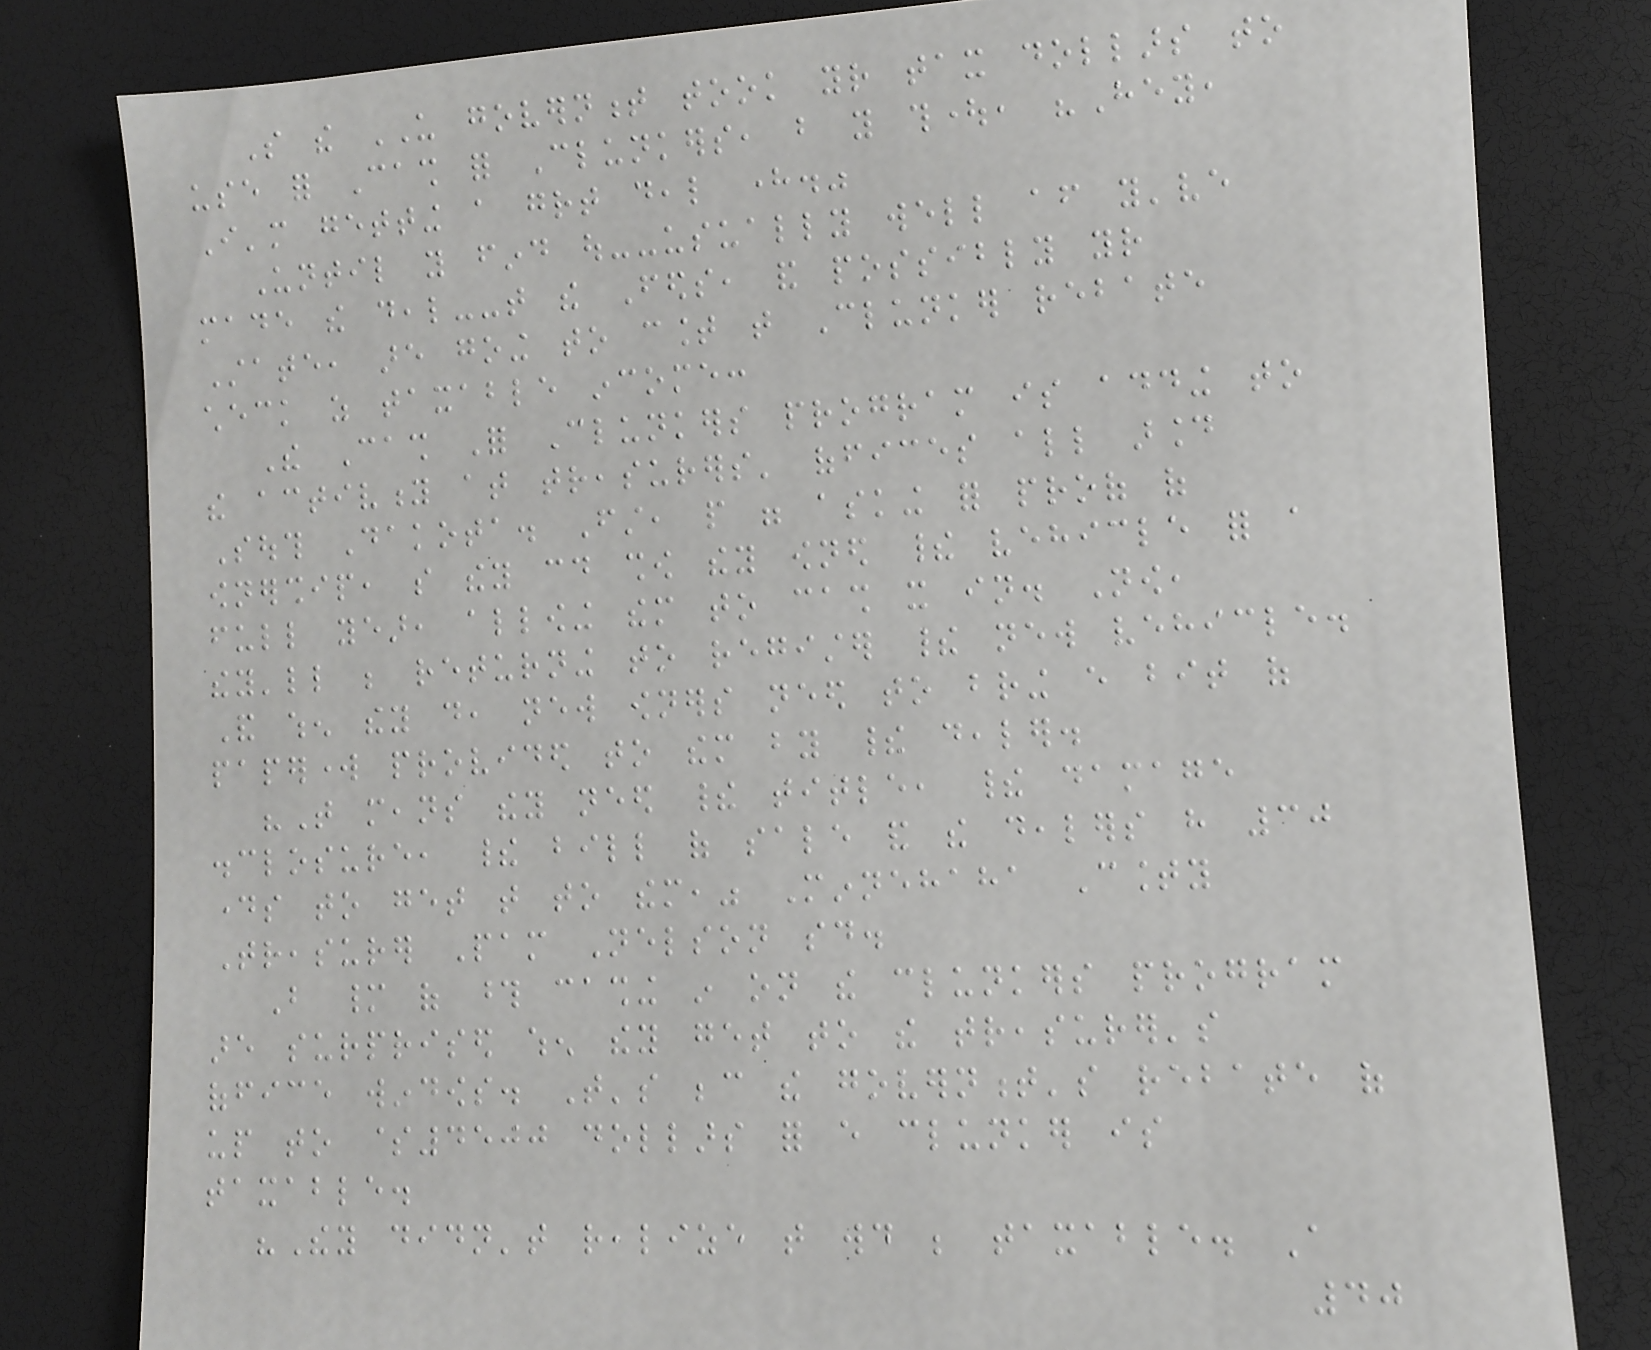So the US government took your tax dollars to
use for Cash for Clunkers, but you thought, "Hey,
I'm getting a great deal here."
Until you find out--usually well after you've
made the deal--that the Feds, and possibly your
State, are going to count that Clunker rebate
check as taxable income:
The Cash For Clunkers program is adding to
the activity at treasurers' offices all around
South Dakota. First, people were asking for proof of
ownership, so they could show they owned their vehicle for a
full year, allowing them to cash it in. Now,
they'll be returning to register their new vehicle.
And when they do, new owners need to bring every bit of
paperwork provided to them by their dealer.
"That means they need their title, their damage
disclosure, their bill of sale and the dealers have 30
days to get that to them," Minnehaha County
Treasurer Pam Nelson said.
But many of those cashing in on the clunkers program
are surprised when they get to the treasurer's
office windows. That's because the government's rebate of
up to $4500 dollars for every clunker is
taxable.
"They didn't realize that would be taxable. A
40
